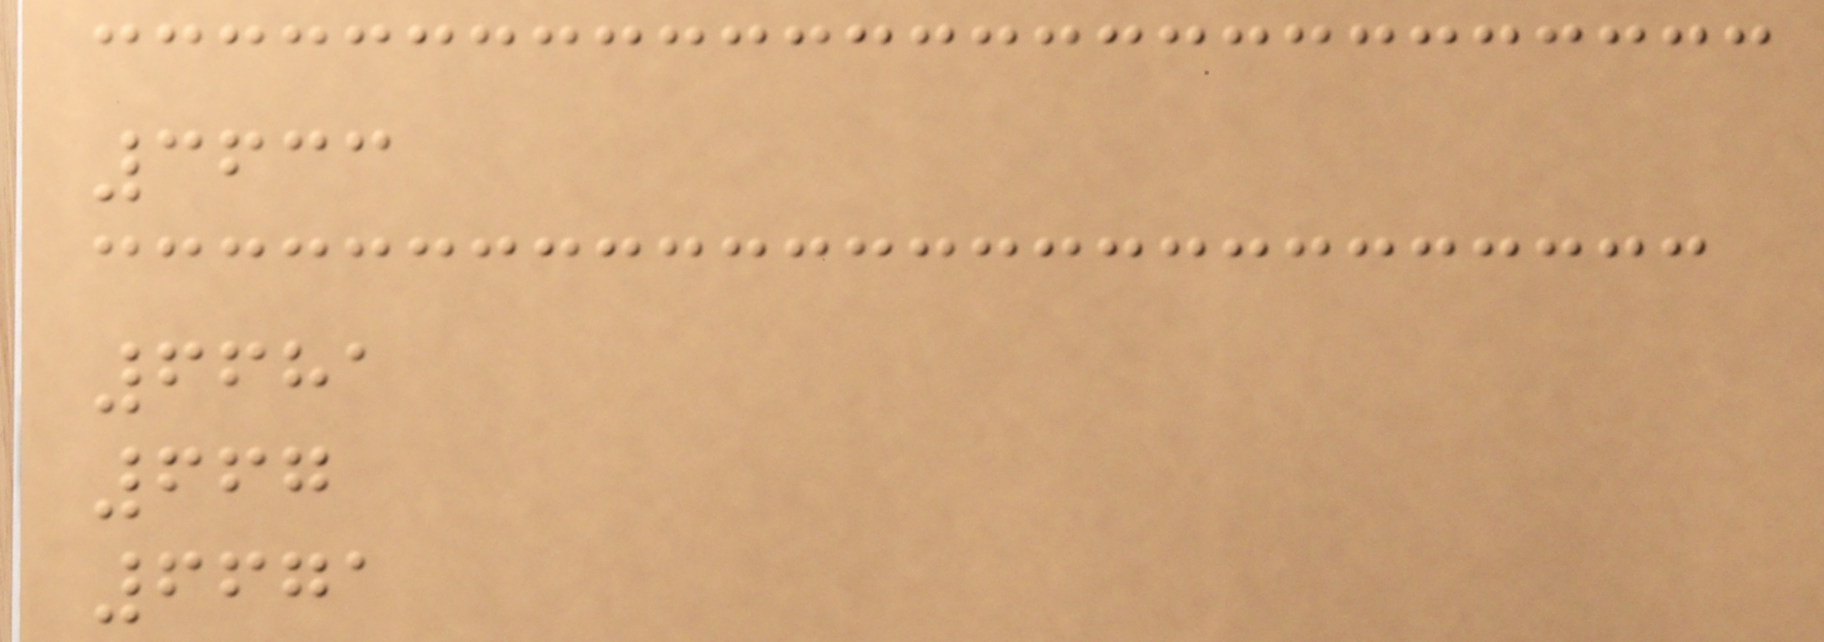3633
6681
667
6671
